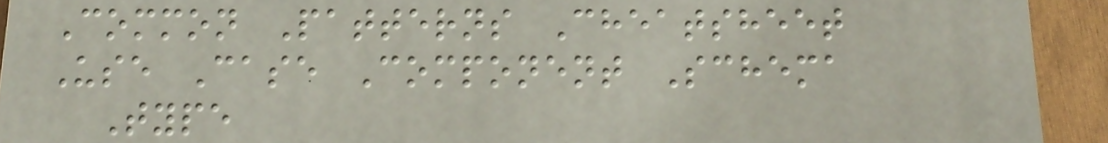Common Patterns Cheatsheet
Use Case Component Schema
Type
